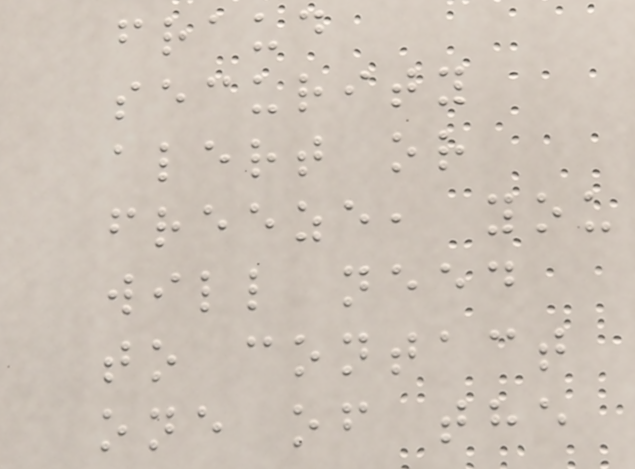fraud
security
alert or
freeze, you
will need
to contact
one of the
